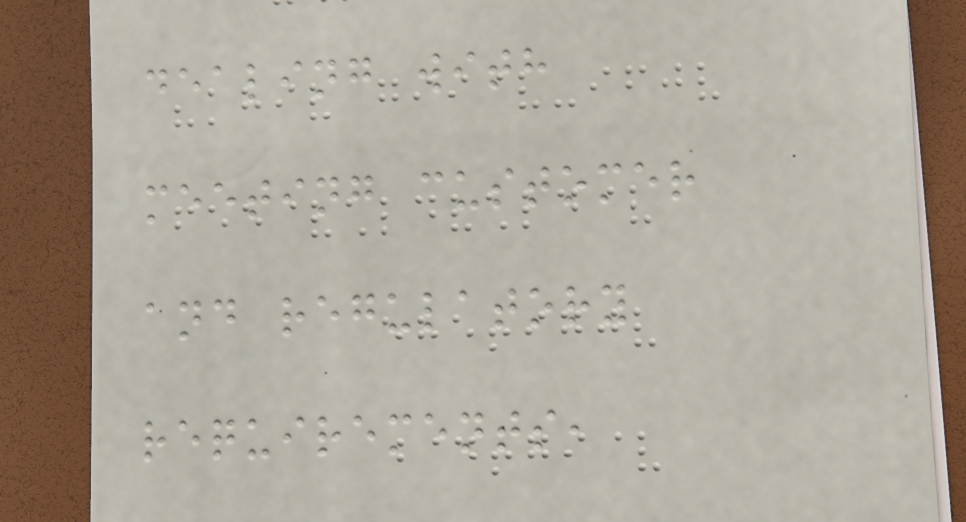dealing with
meeting customer
and regulatory
requirements,
